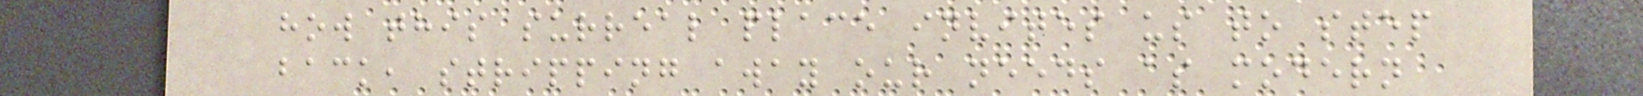how this surreal place invites us to step
back, stripping away our needs as modern
